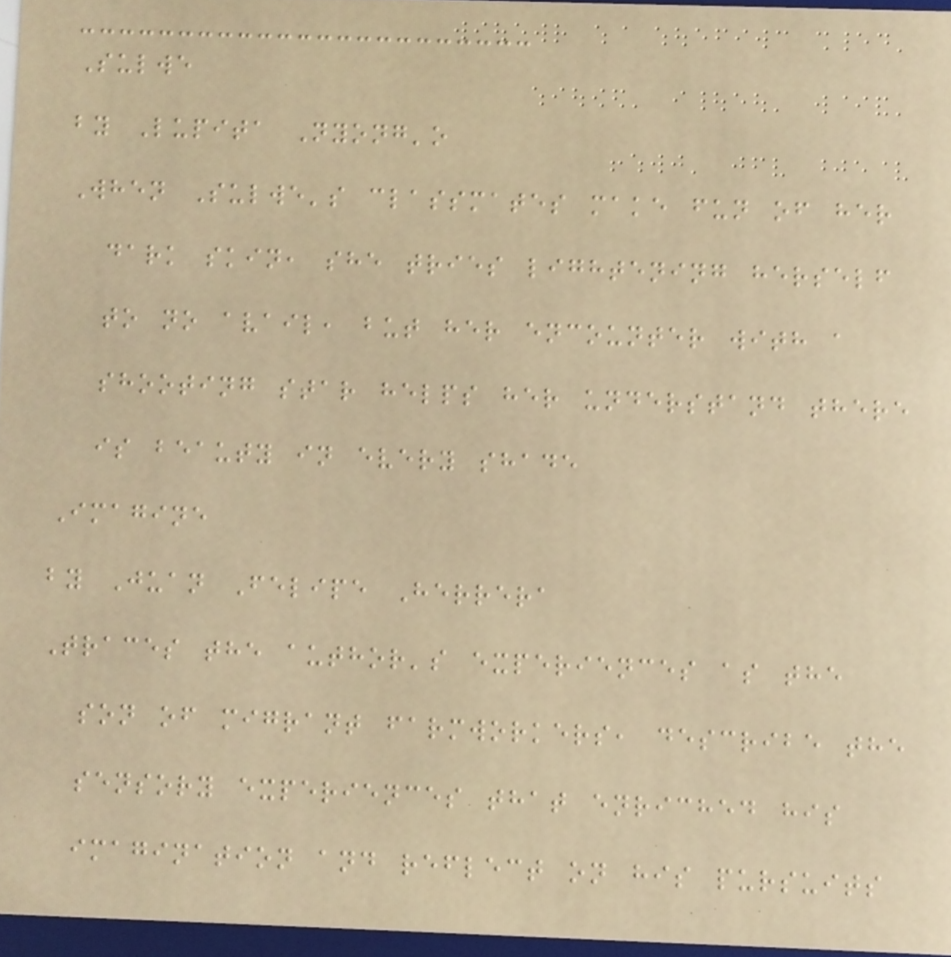Sulwe
by Lupita Nyong'o
When Sulwe's classmates make fun of her
dark skin, she tries lightening herself
to no avail, but her encounter with a
shooting star helps her understand there
is beauty in every shade
Imagine
by Juan Felipe Herrera
Traces the author's experiences as the
son of migrant farmworkers, describe the
sensory experiences that enriched his
imagination and reflect on his pursuits
